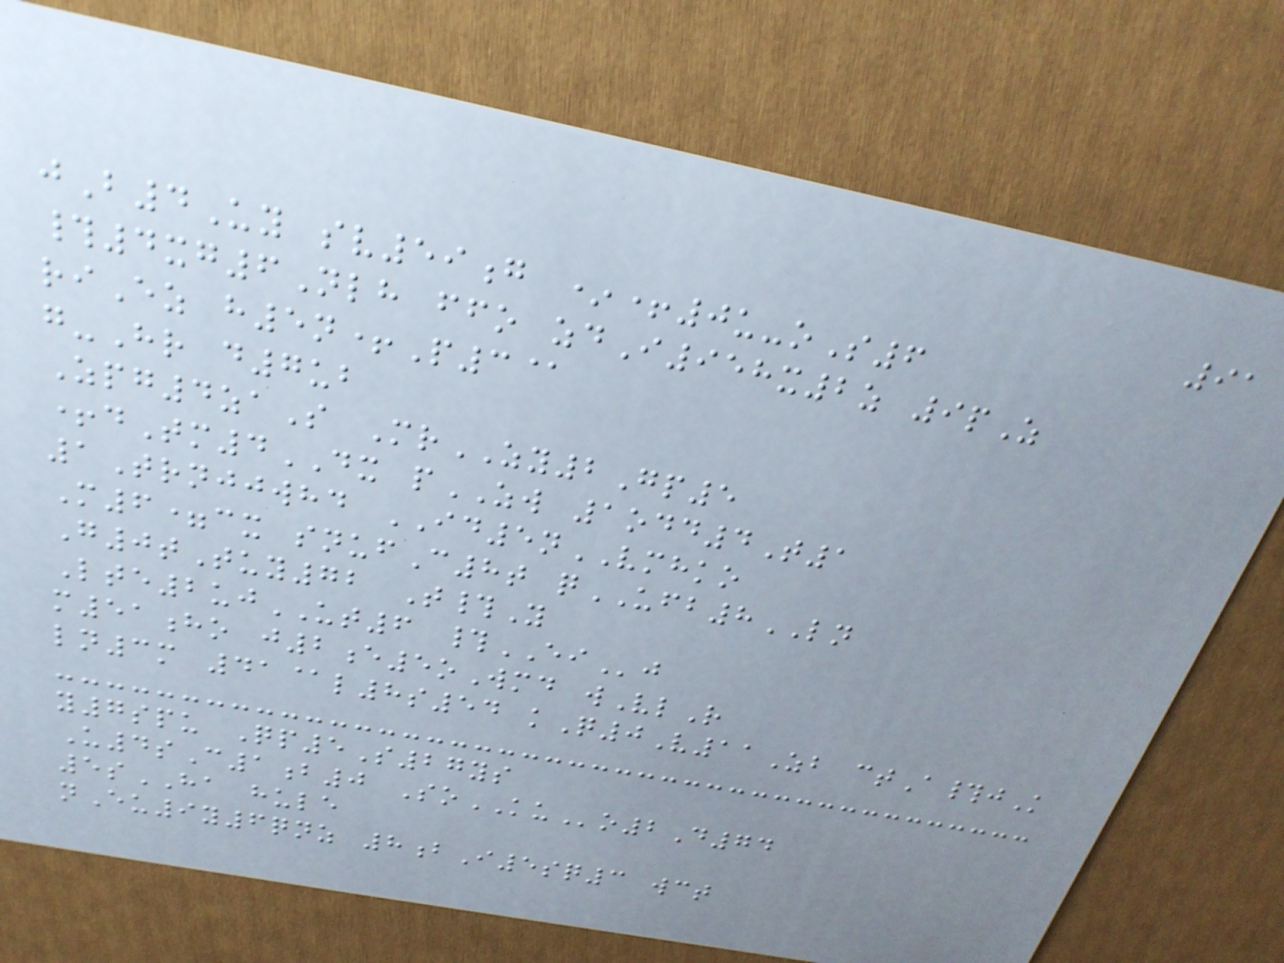91
jB4Uy sv59g *+0u-oS6
#4xg6Nlh ffo zdI958x2z 9pZ
riEz h5n+P3@
g-Hr d7ub
Zpg4zaS MrZY2Gp5
+dTm4DX pZW 1odd4T1
1Trnjjwhd ID5nVMHKO
M6=cx snufC8t qUFB8LN
G0tTuy72 T#Y
Lte2ujUT6 #EIj
m51ho j2e5oWmd wVlR
ln3m 41@l8s54 kQ0V11Zb ctA#jK
y7spu Qp5S27ys
U4sC1b0 SoKUo2D74
5sHA hule
nEu9y6qnz 8bI5sq3 wct
